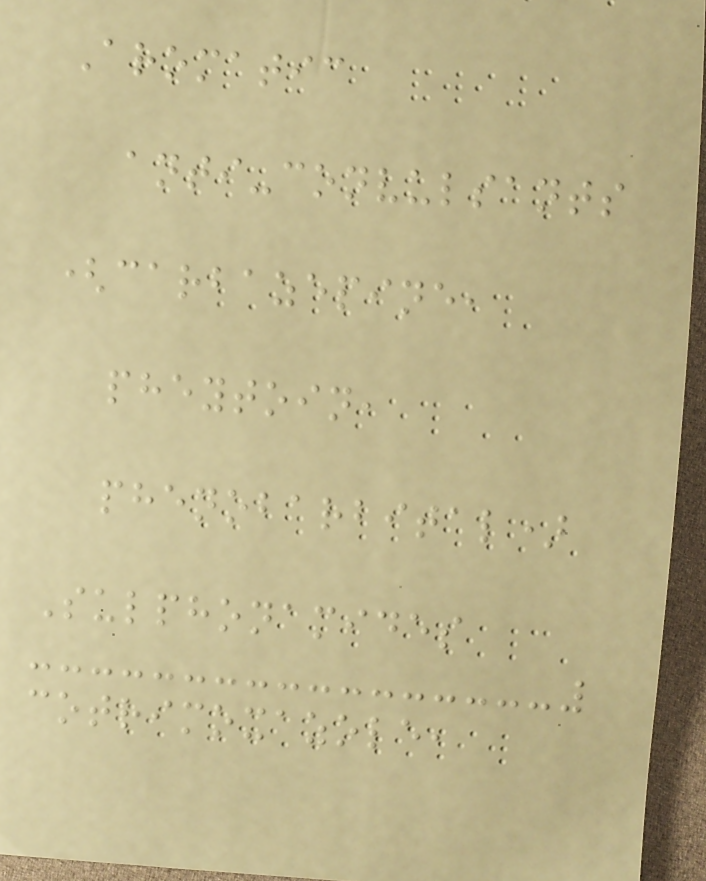Aromatic
anti-convulsants
(carbazepine,
pheytoin,
phenobarbital)
Sulphonamides
cotrimoxazole,
